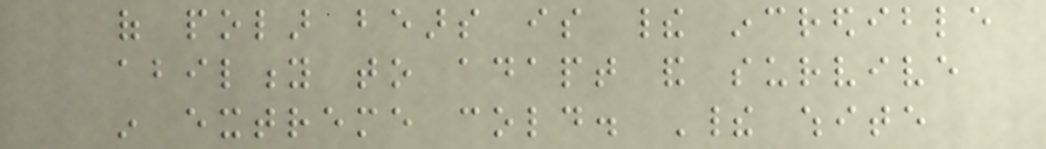of polar bears is their incredible
ability to adapt and survive
in extreme cold. Their white
